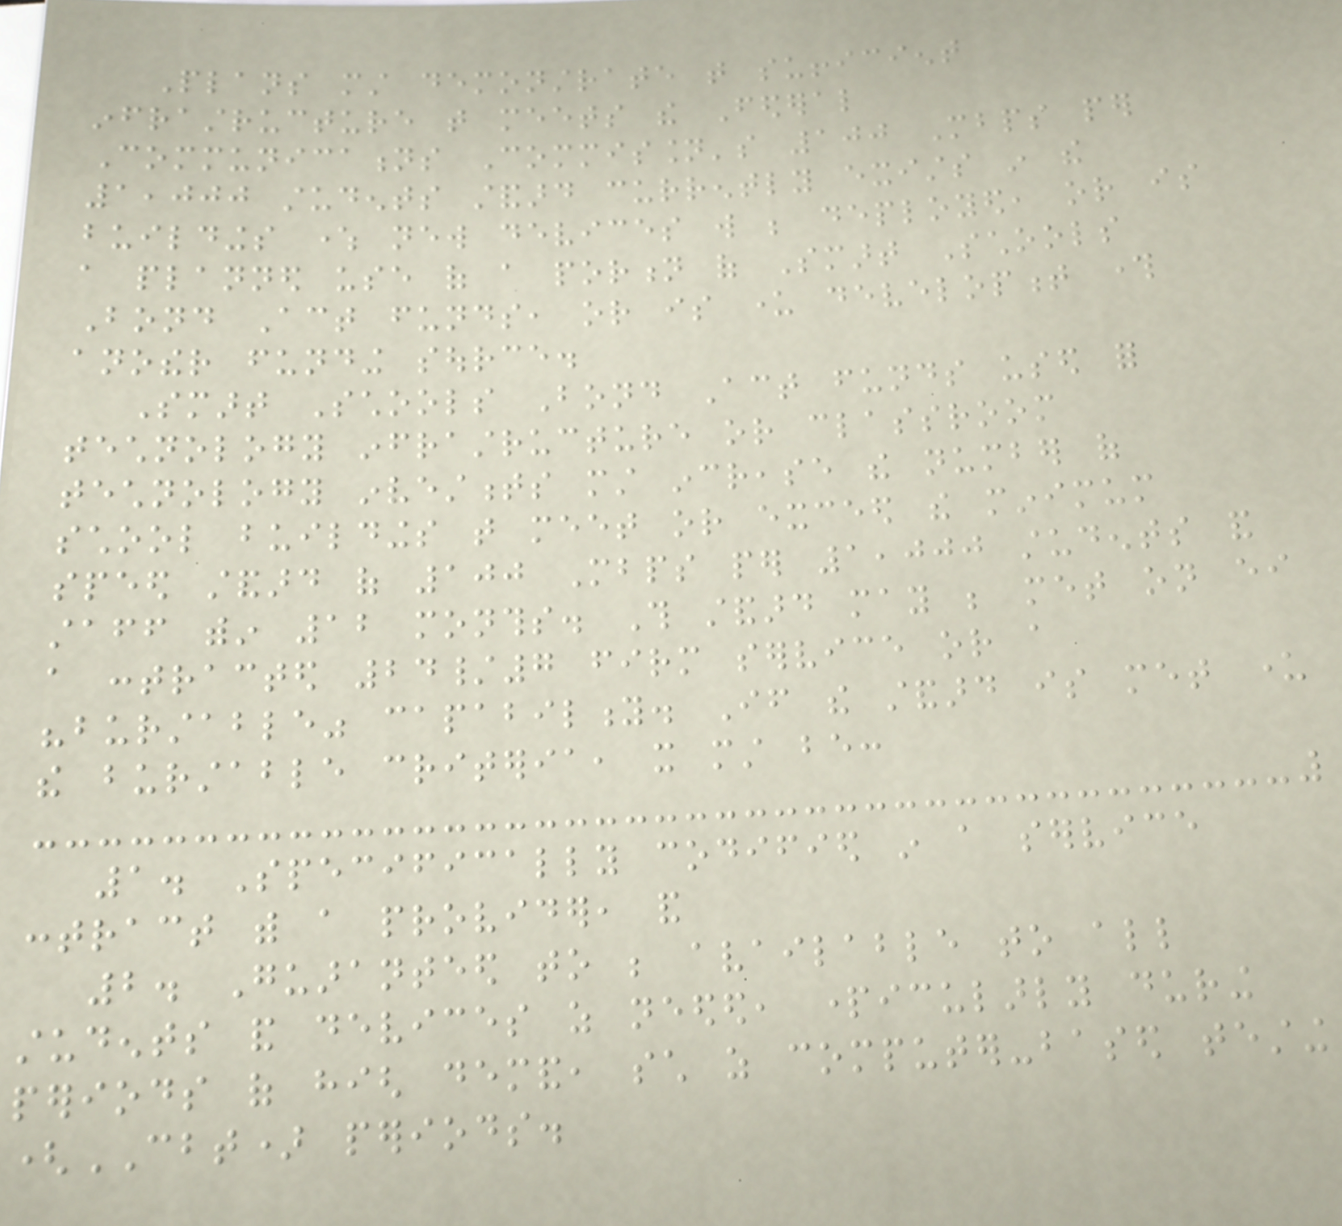Plans must demonstrate that sufficient
infrastructure that meets the Federal
Communications Commission's 100 Mbps per
1,000 students standard currently exists in the
buildings where new devices will be deployed, or is
a planned use of a portion of Smart Schools
Bond Act funds, or is under development through
another funding source.
Smart Schools Bond Act funds used for
technology infrastructure or classroom
technology investments must increase the number of
school buildings that meet or exceed the minimum
speed standard of 100 Mbps per 1,000 students and
staff within 12 months. This standard may be met on either
a contracted 24/7 firm service or a
"burstable" capability. If the standard is met under
the burstable criteria, it must be:
1. Specifically codified in a service
contract with a provider, and
2. Guaranteed to be available to all
students and devices as needed, particularly during
periods of high demand, such as computer-based testing
(CBT) periods.
